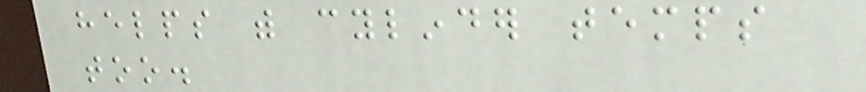helps with cylinder temps
too.
